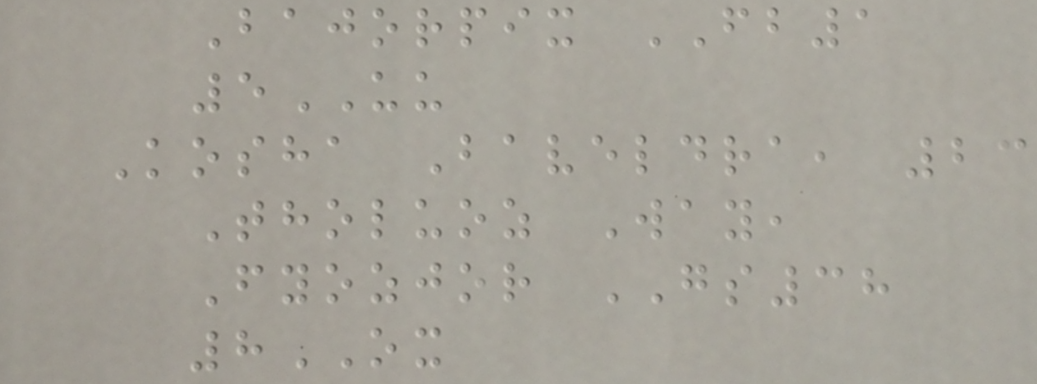Bajorpix FB1
5UU
Kosha Baveldra, 23
Tholuoz Way,
Fyozjor GS38
8OX
